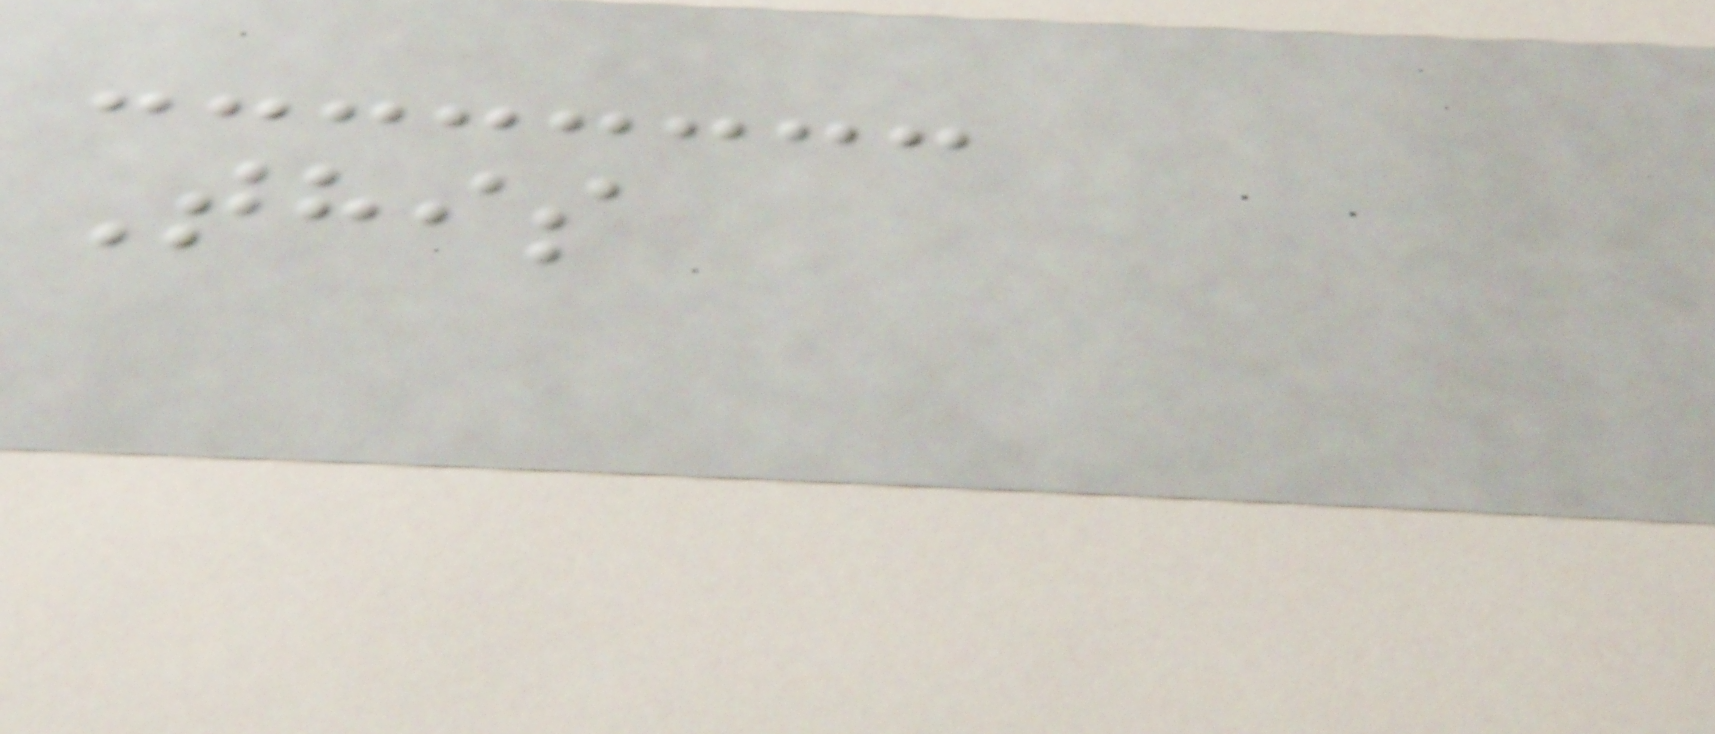This
